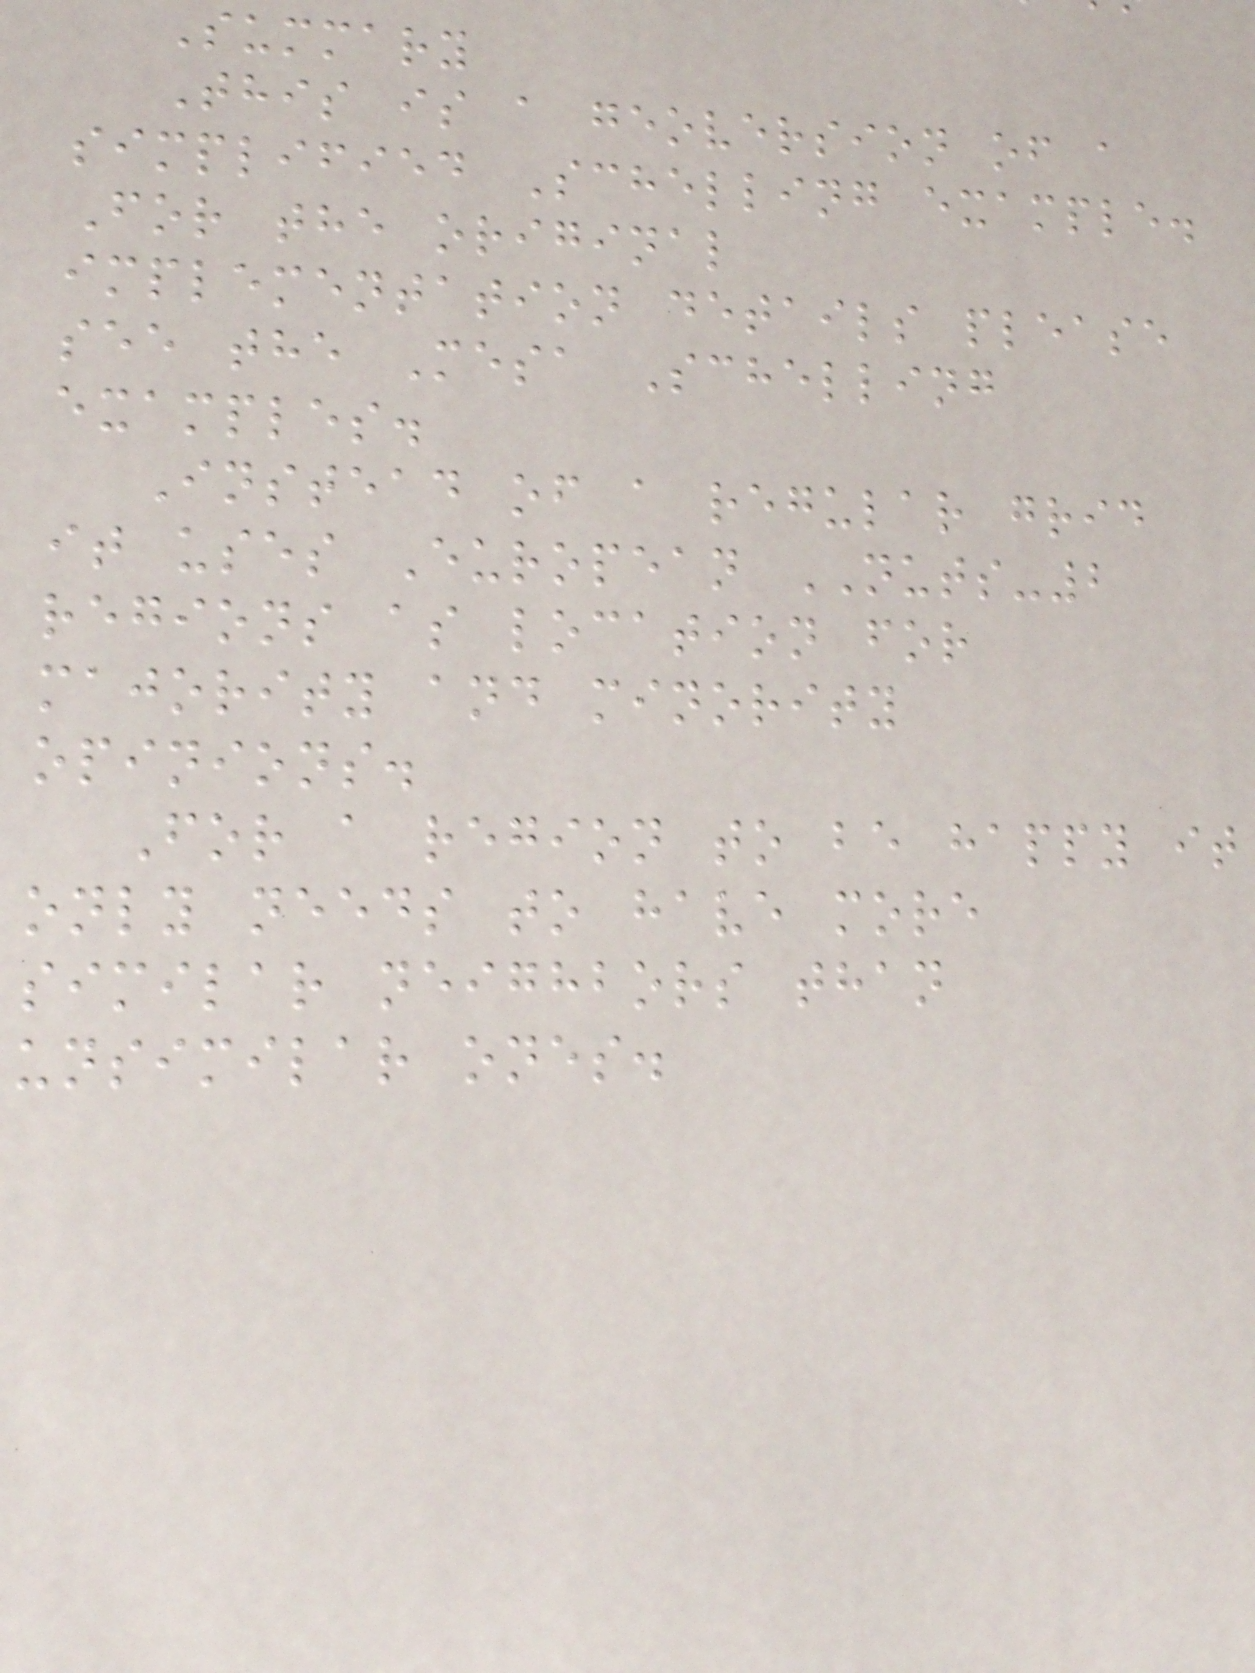Summary
This is a geoversion of a
simplified Schelling example.
For the original
implementation details please
see the Mesa Schelling
examples.
Instead of a regular grid
it uses European NUTS-2
regions as location for
majority and minority
opinions.
For a region to be happy it
only needs to have more
similar neighbors than
unsimilar ones.
